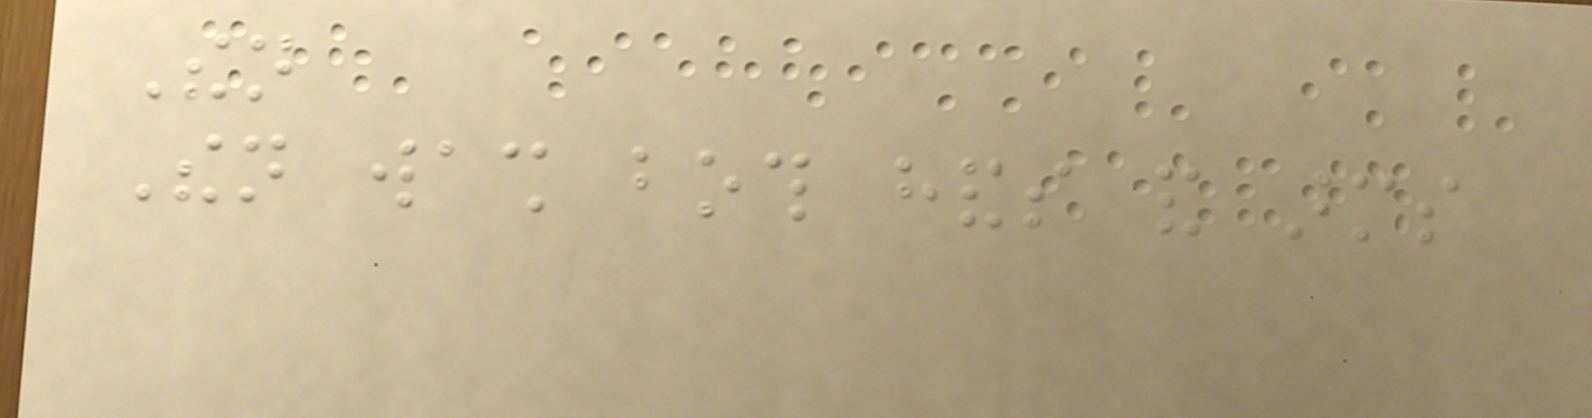Then
Then wash both hands and arms
